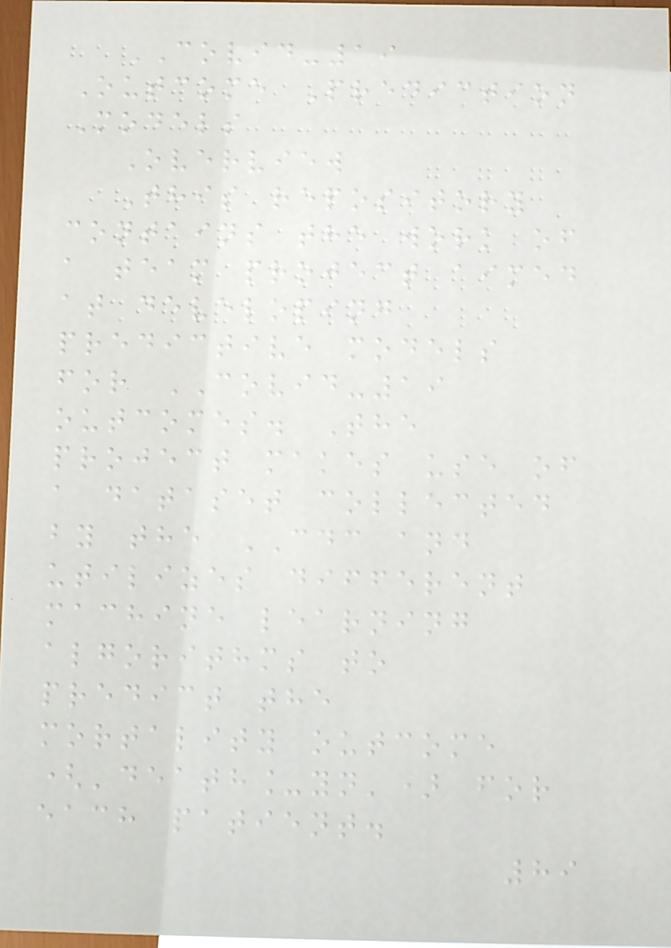COVID-19
Outcome Prediction
Models
Overview
This repository
contains the work of
a team project aimed
at developing
predictive models
for COVID-19
outcomes. The
project makes use of
a dataset collected
by the CDC and
utilizes different
machine learning
algorithms to
predict the
mortality outcome
('death_yn') for
each patient.
89
